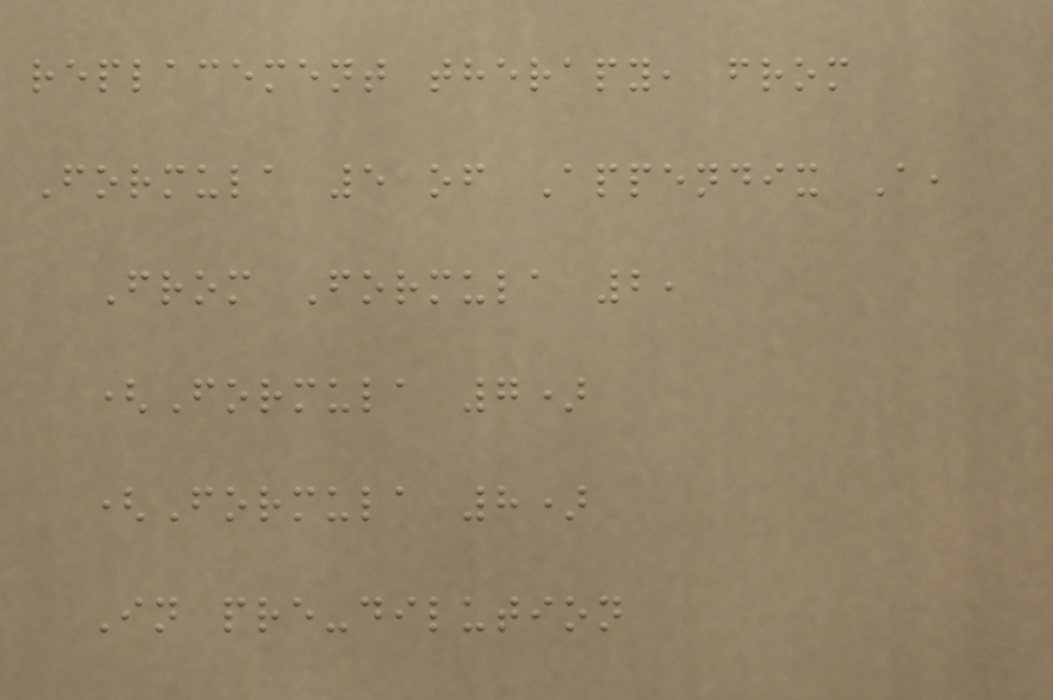replacement therapy, from
Formula 5 of Appendix A,
From Formula 2,
(Formula 7)
(Formula 8)
In pre-dilution
